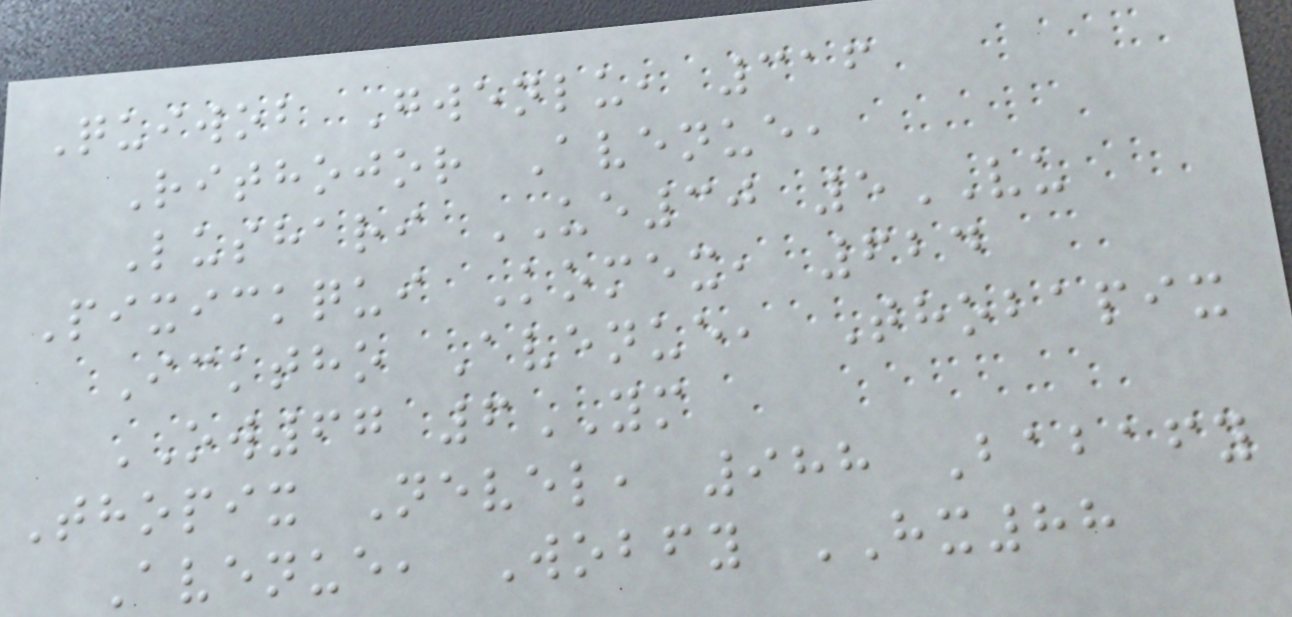Quiwob Gwenlu, 316
Rithojor Avenue,
Lushari UE30 5VU
Pixickqui Komex, 624
Icktho Avenue, Thobapix
OW67 6YM
Thopix Nevel, 988 Babafy
Avenue, Wobfy HX88
